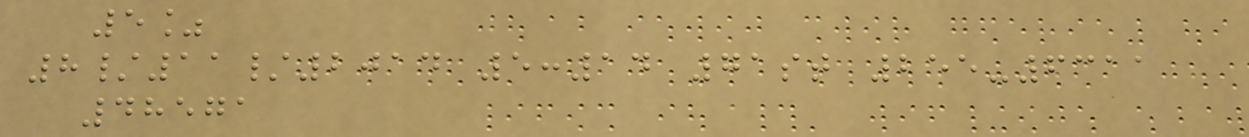5%
8/11/2014 5:14 71st 255-6311
48571
